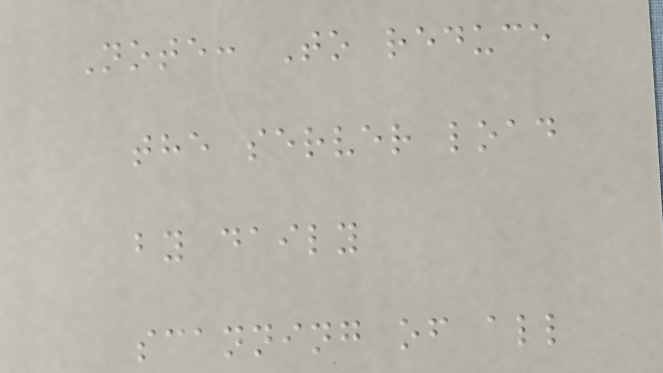Note: To reduce
the server load
by daily
scanning of all
